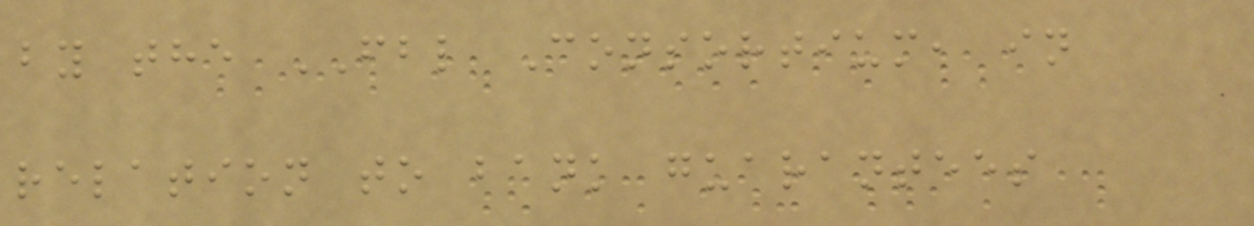by the FBL Consortium, in
relation to bank guarantees
